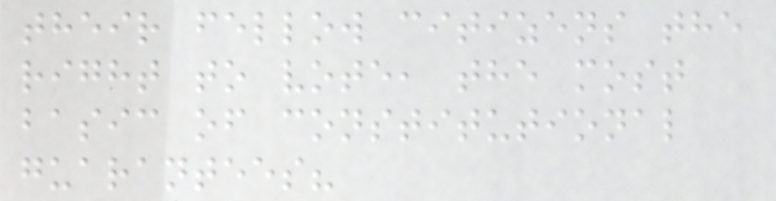their fellow citizens the
right to vote, the most
basic of constitutional
guarantees?
